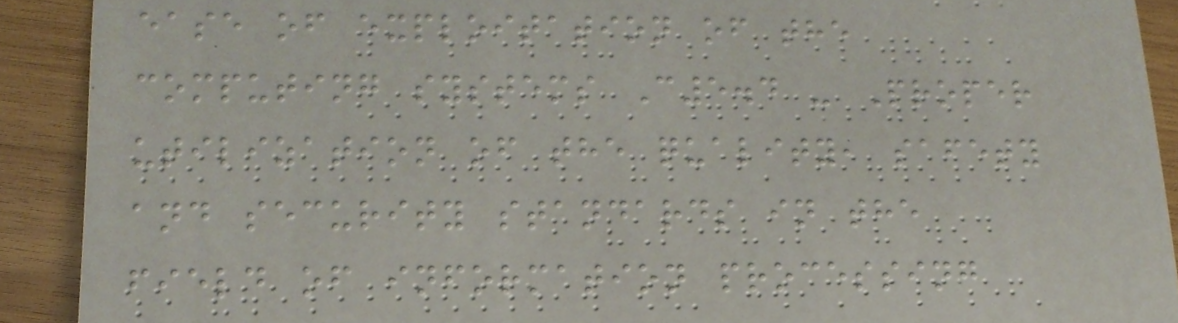ease of exploitation of the
computing systems C5.4 - Proper
utilization of the quality, safety
and security standards in the
field of information processing
